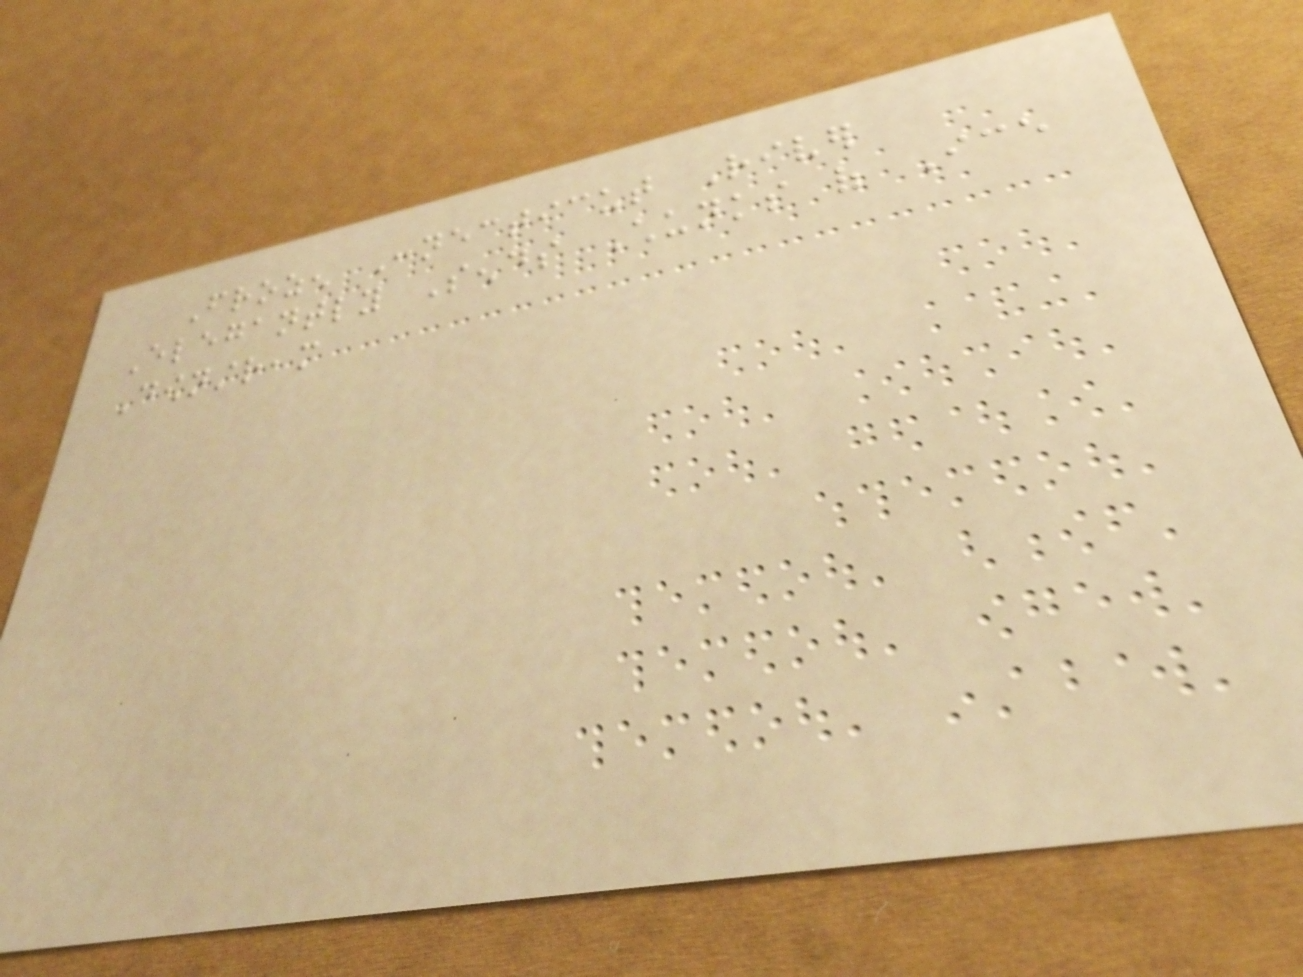Frozen Connecticut River
Elegantly Sends Chunks of Ice
Downstream
